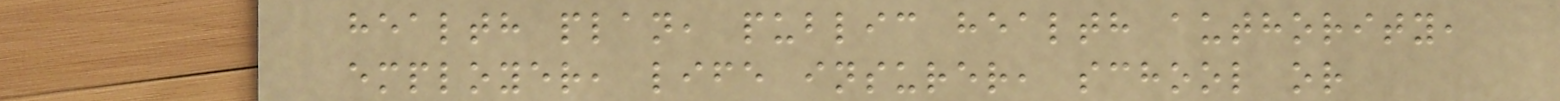health plan, public health authority,
employer, life insurer, school or
